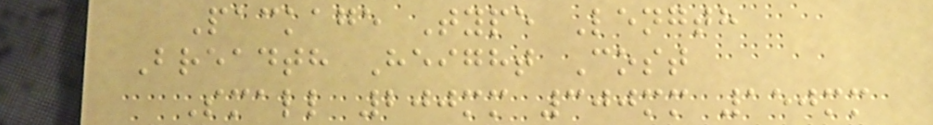Package Type Length
Breadth Height Cost
Small 200mm 300mm 150mm
